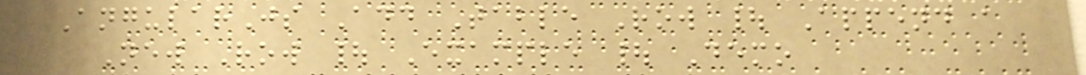AngularJs Add Table Row | Append a
New Row | Example | Demo
